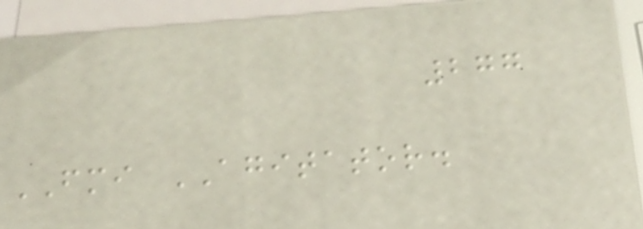277
FMI AGITATOR.
